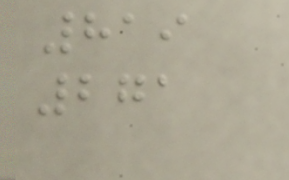819
271
